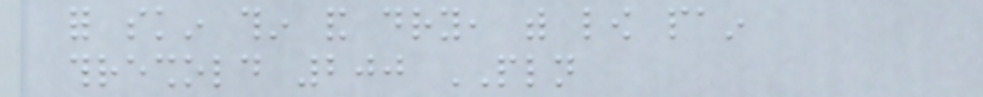for skin thin and dry, with low pain
threshold 200 PLN
